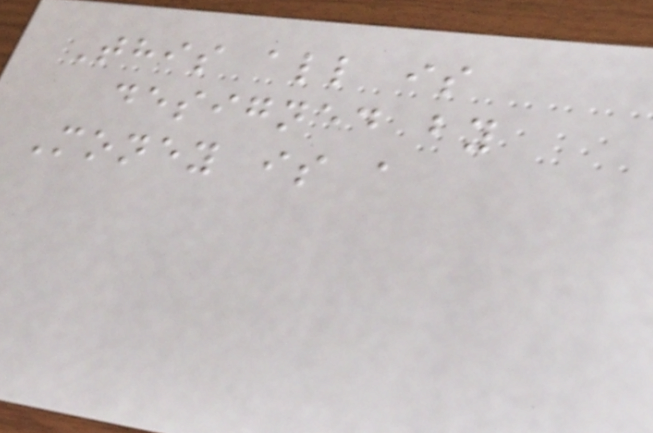This all is
designed by
Money is a
